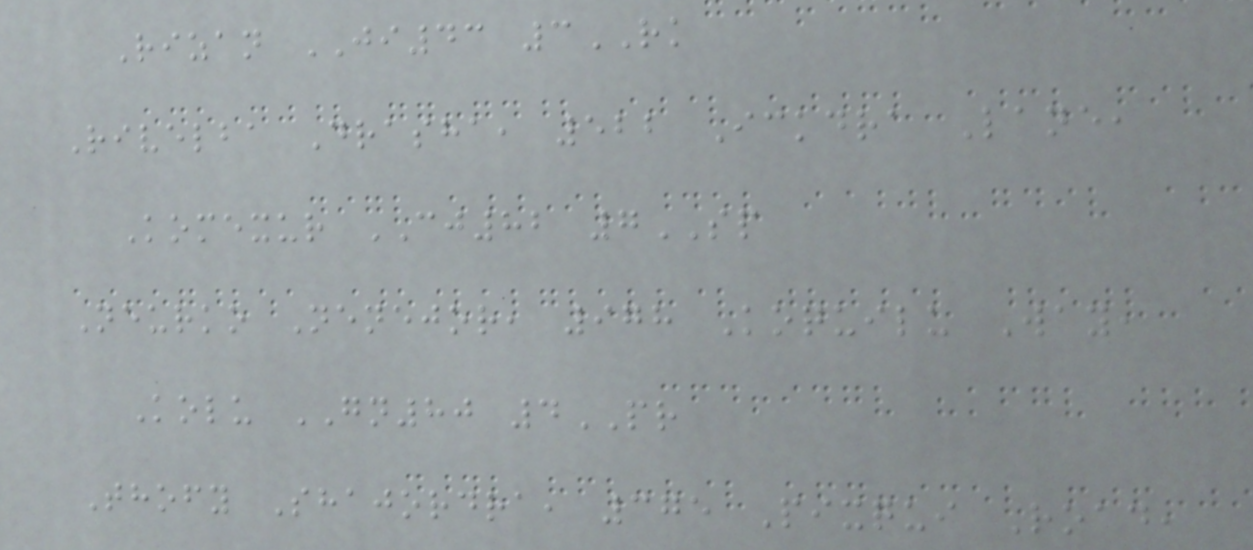Rizan JI43 3RK
Rivelba Drasha, 522 Ickdra Lane,
Komexur CJ82 7SP
Neurko Nenejor, 978 Koquilu Way,
Kolu GN80 4PR
Thofy Shajordra, 375 Pixqui Road,
